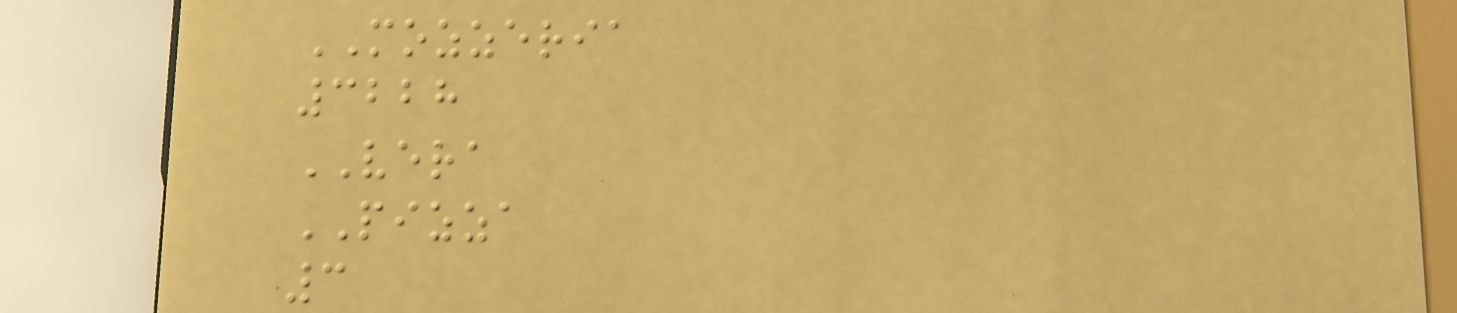MOZZERIA
3228
VERA
PIZZA
3
